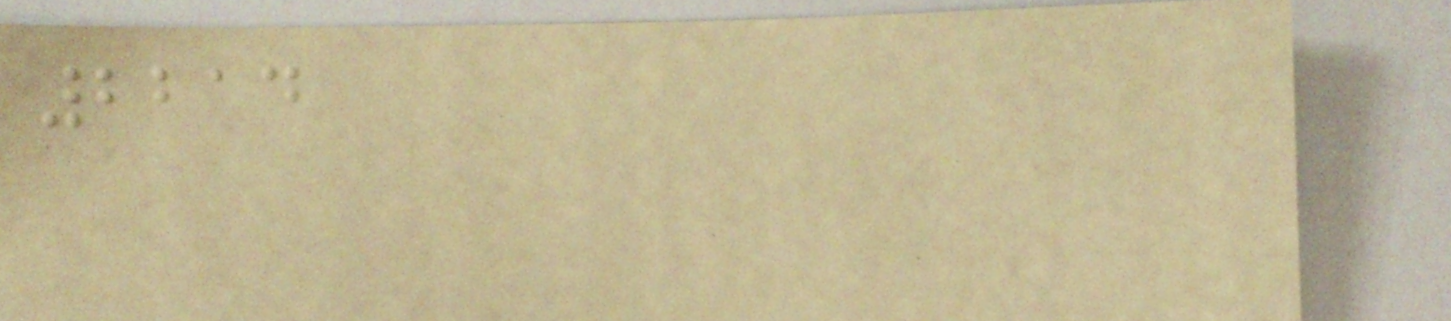2214
